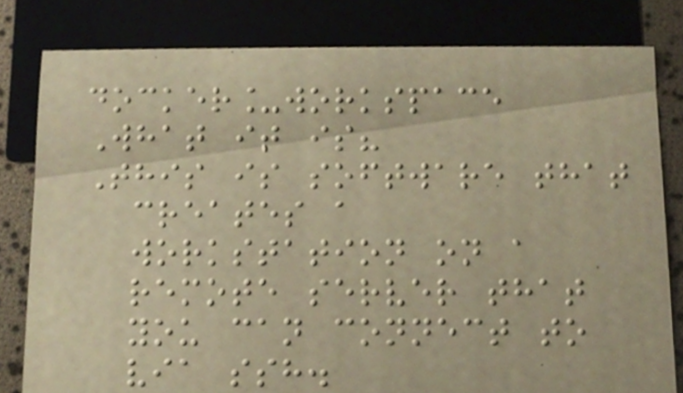docker_workspace
What it is?
This is software that
creates a
workstation on a
remote server that
you can connect to
via ssh.
